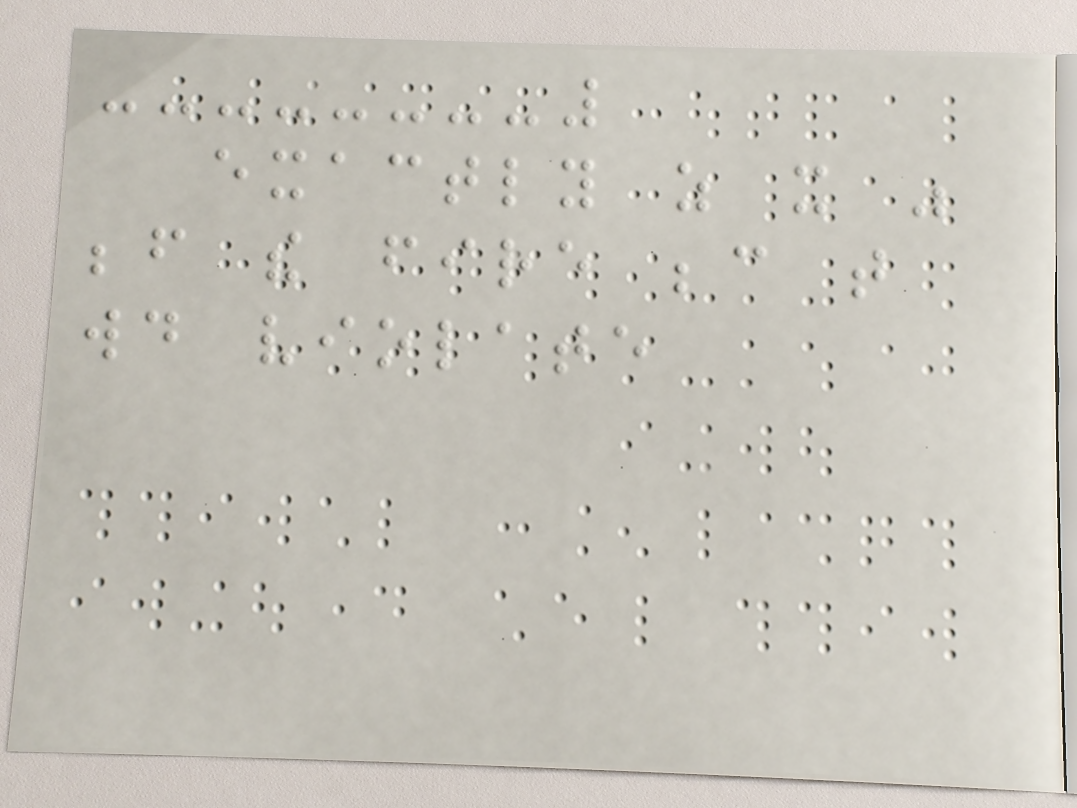exactly as it was
before the fire because that
would violate
